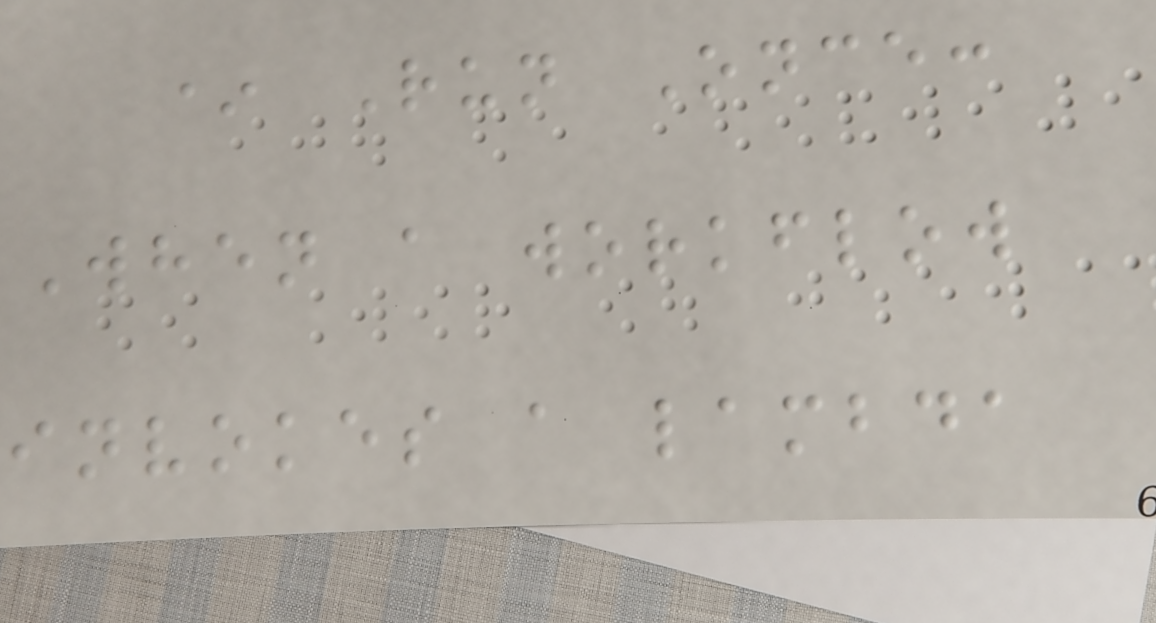* Run Once:
When a workflow
invokes a lambda
